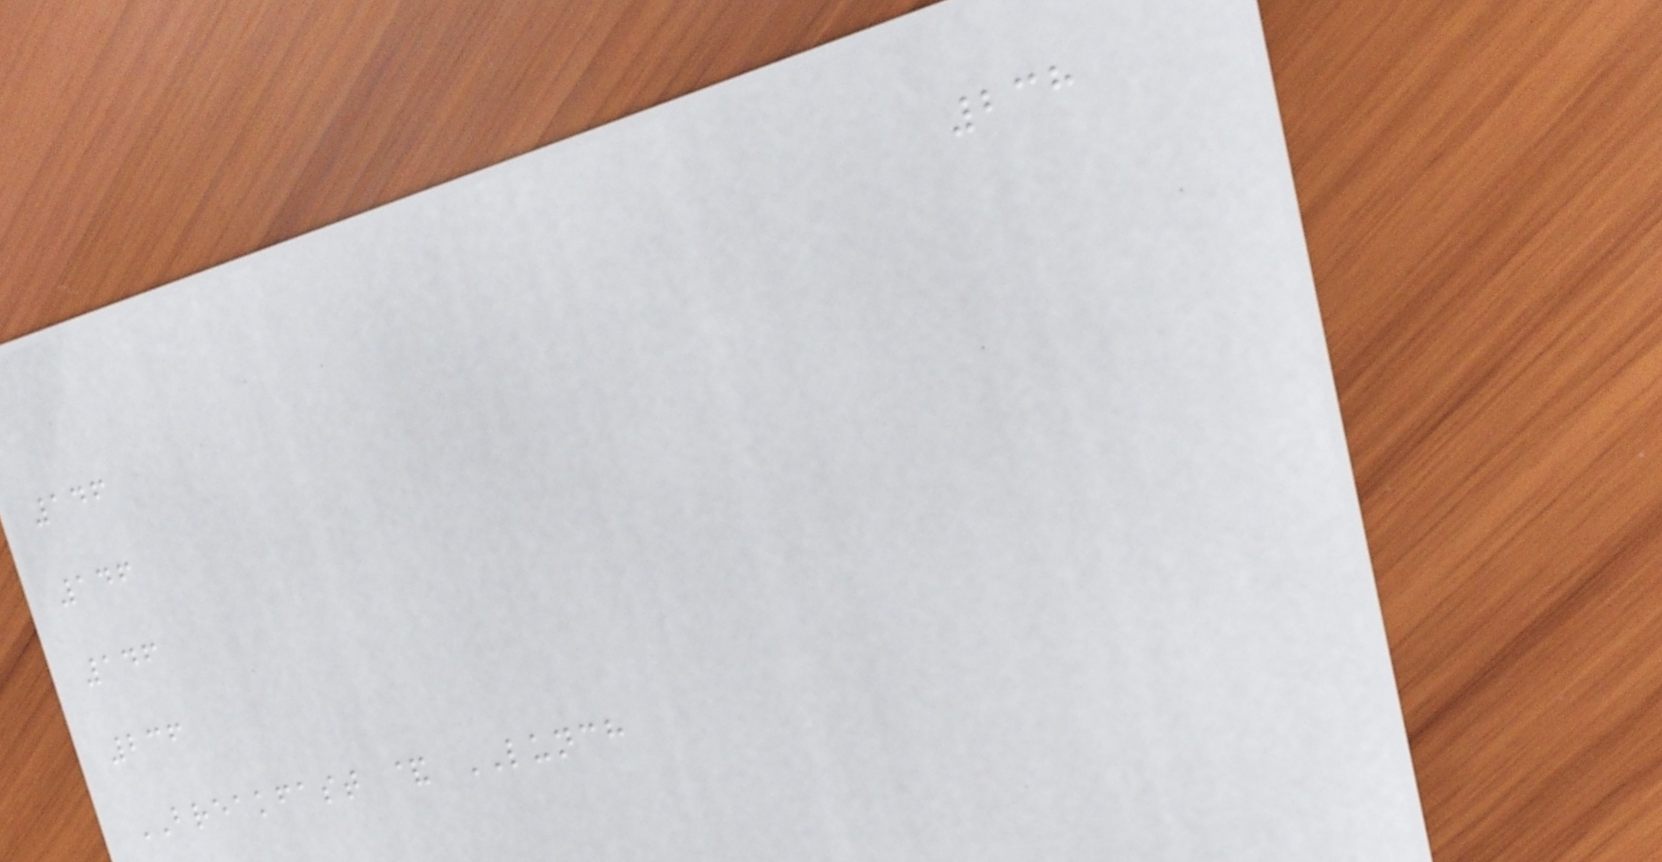238
146
146
146
236
BREAKFAST & LUNCH
